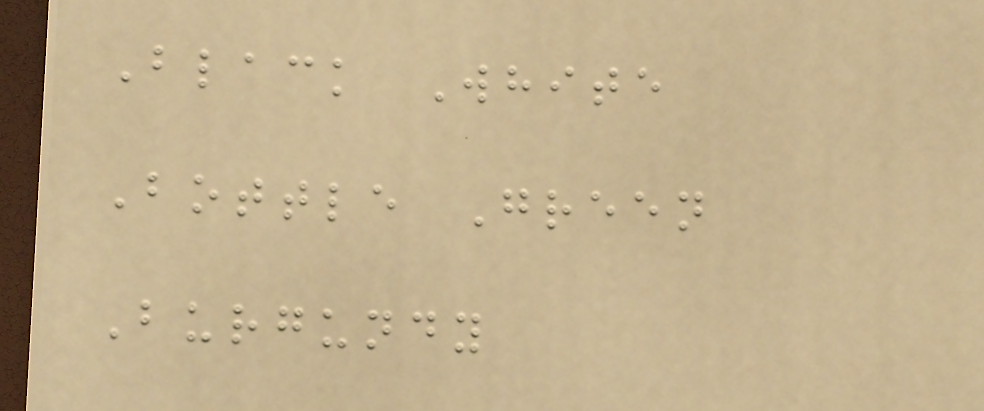Black White
Bottle Green
Burgundy
